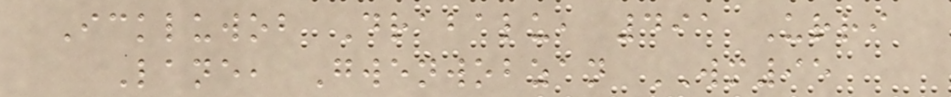Ickluwob Drabalu, 491 Urri
Lane, Gwenwobzan WM95
